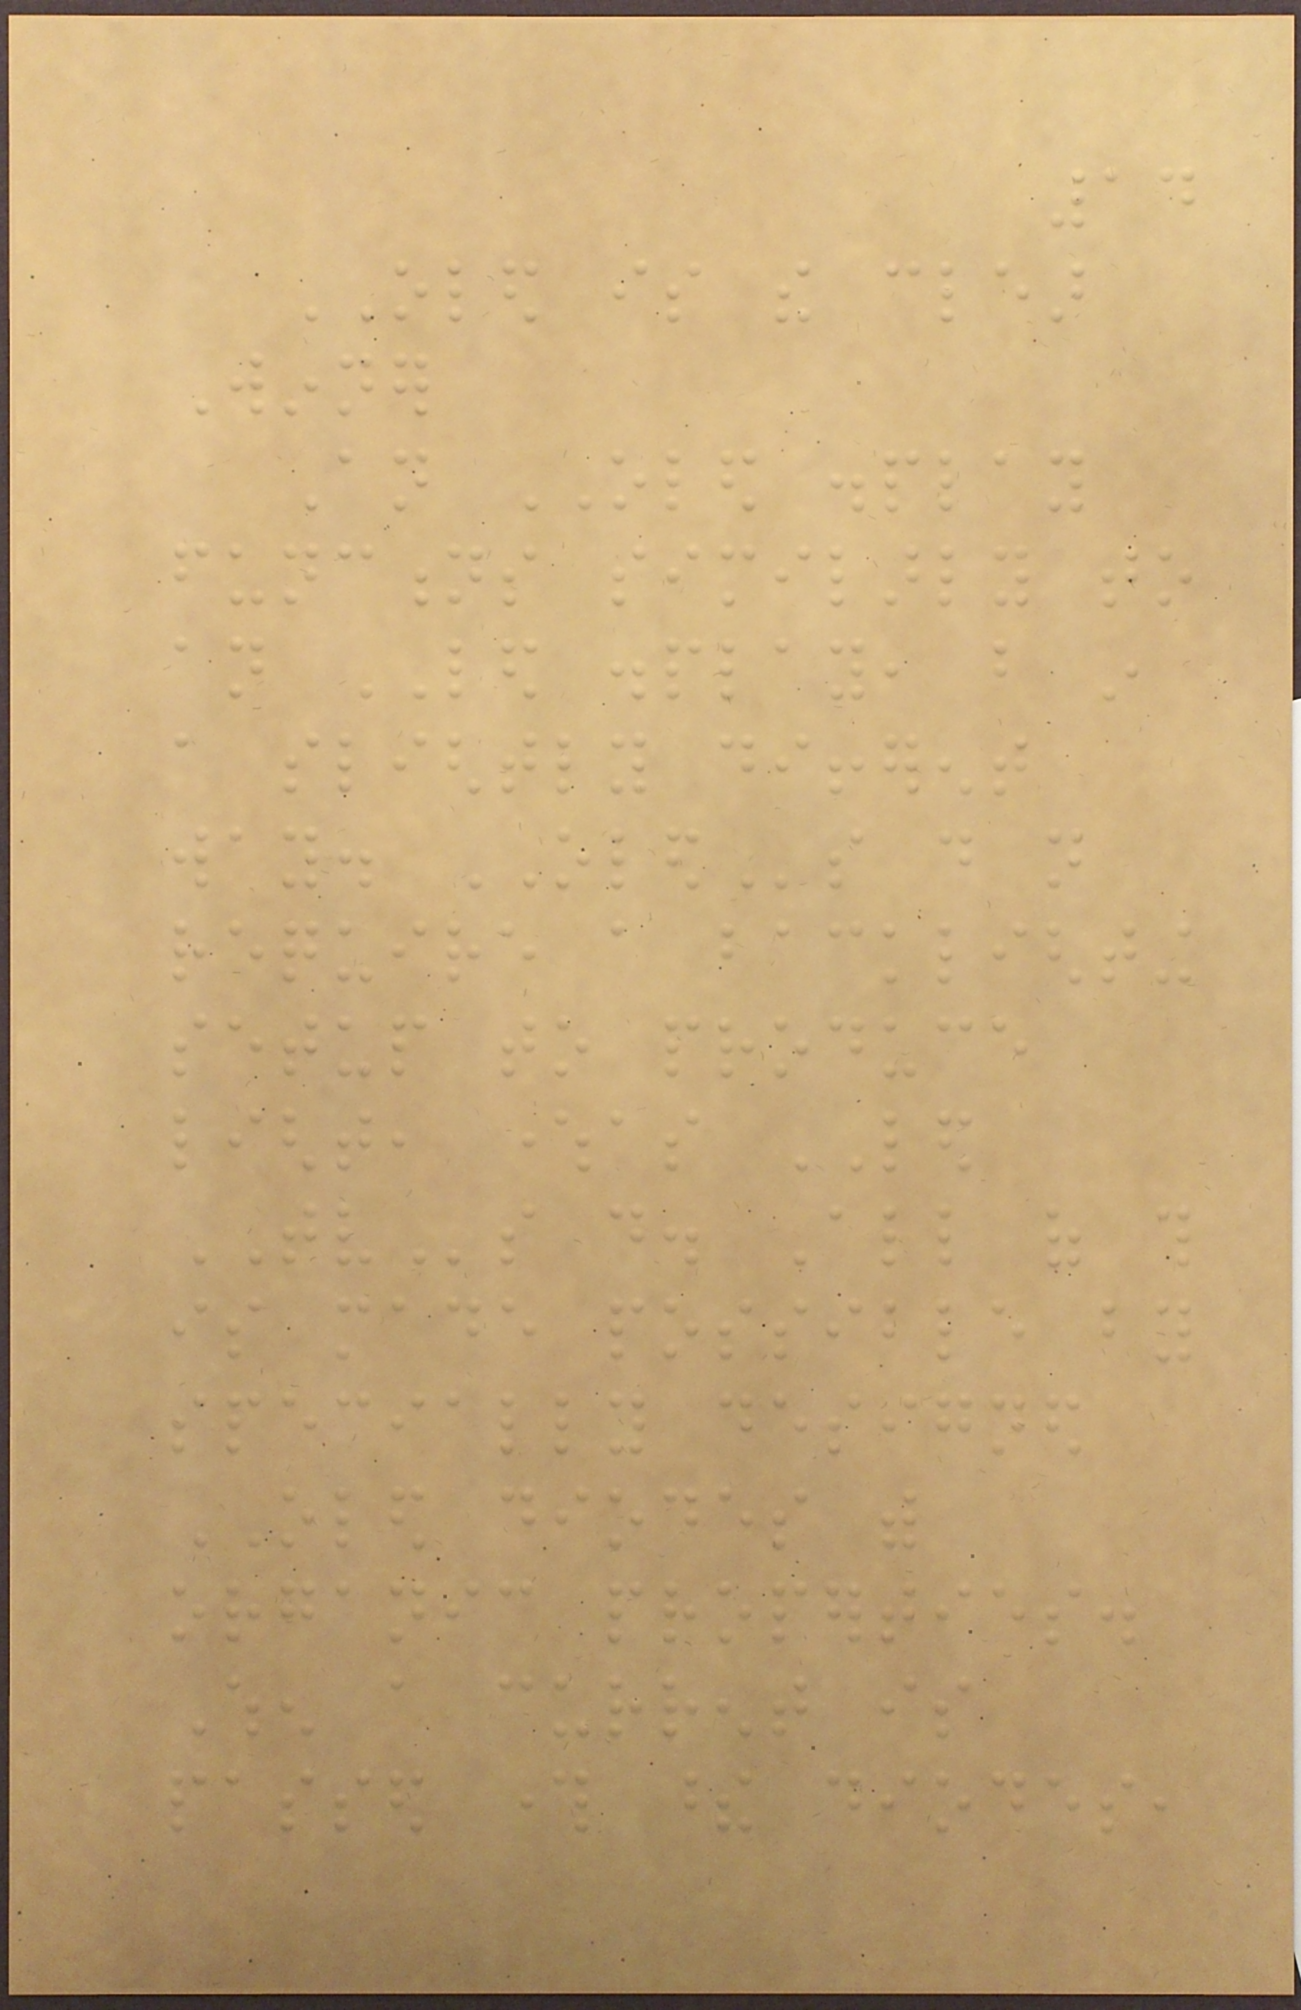14
OLED is the clear
Winner
An OLED display
functions similarly to
an LED display, but in
a slightly different
way. OLEDs do not
require a backlighting
setup to produce
light, whereas LED
TVs do. All of this
is made possible by
specially designed
OLED diodes with
organic properties.
When a current is
passed through these diodes,
